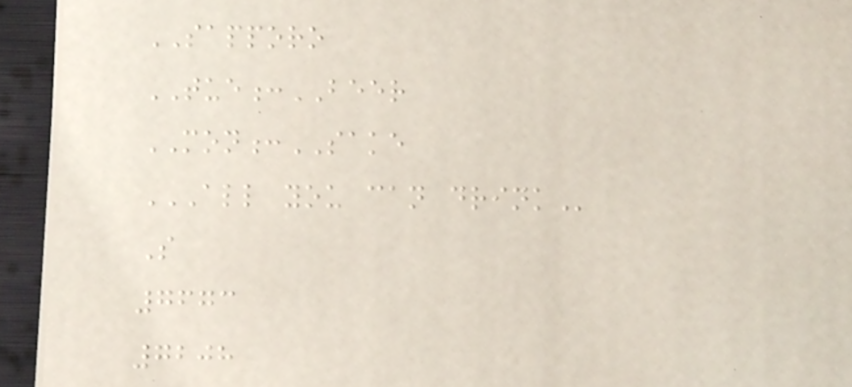SAPPORO
TUE:BEER
MON:SAKE
ALL YOU CAN DRINK
S
7673
7208
